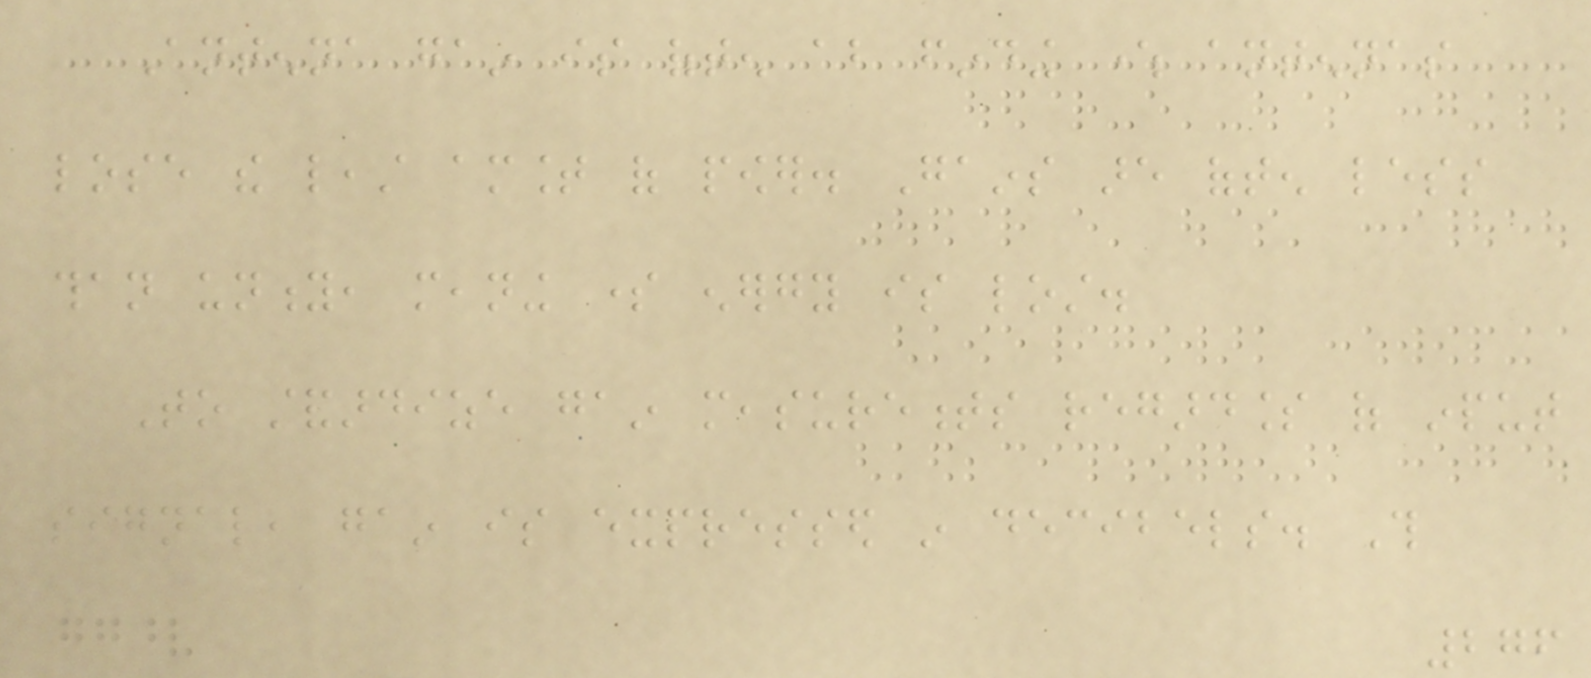Antenna gain is often about finding where antennas
lose the least amount of power. Gains are often less
than unity, meaning some energy is lost.
To standardize gain measurements regardless of input
signal, gain is expressed in decibels. This
276
